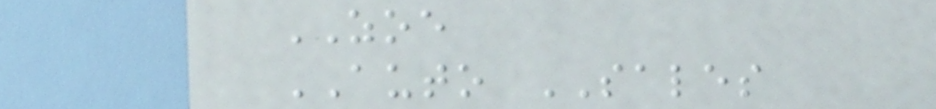ZOE
AUTO SALES
